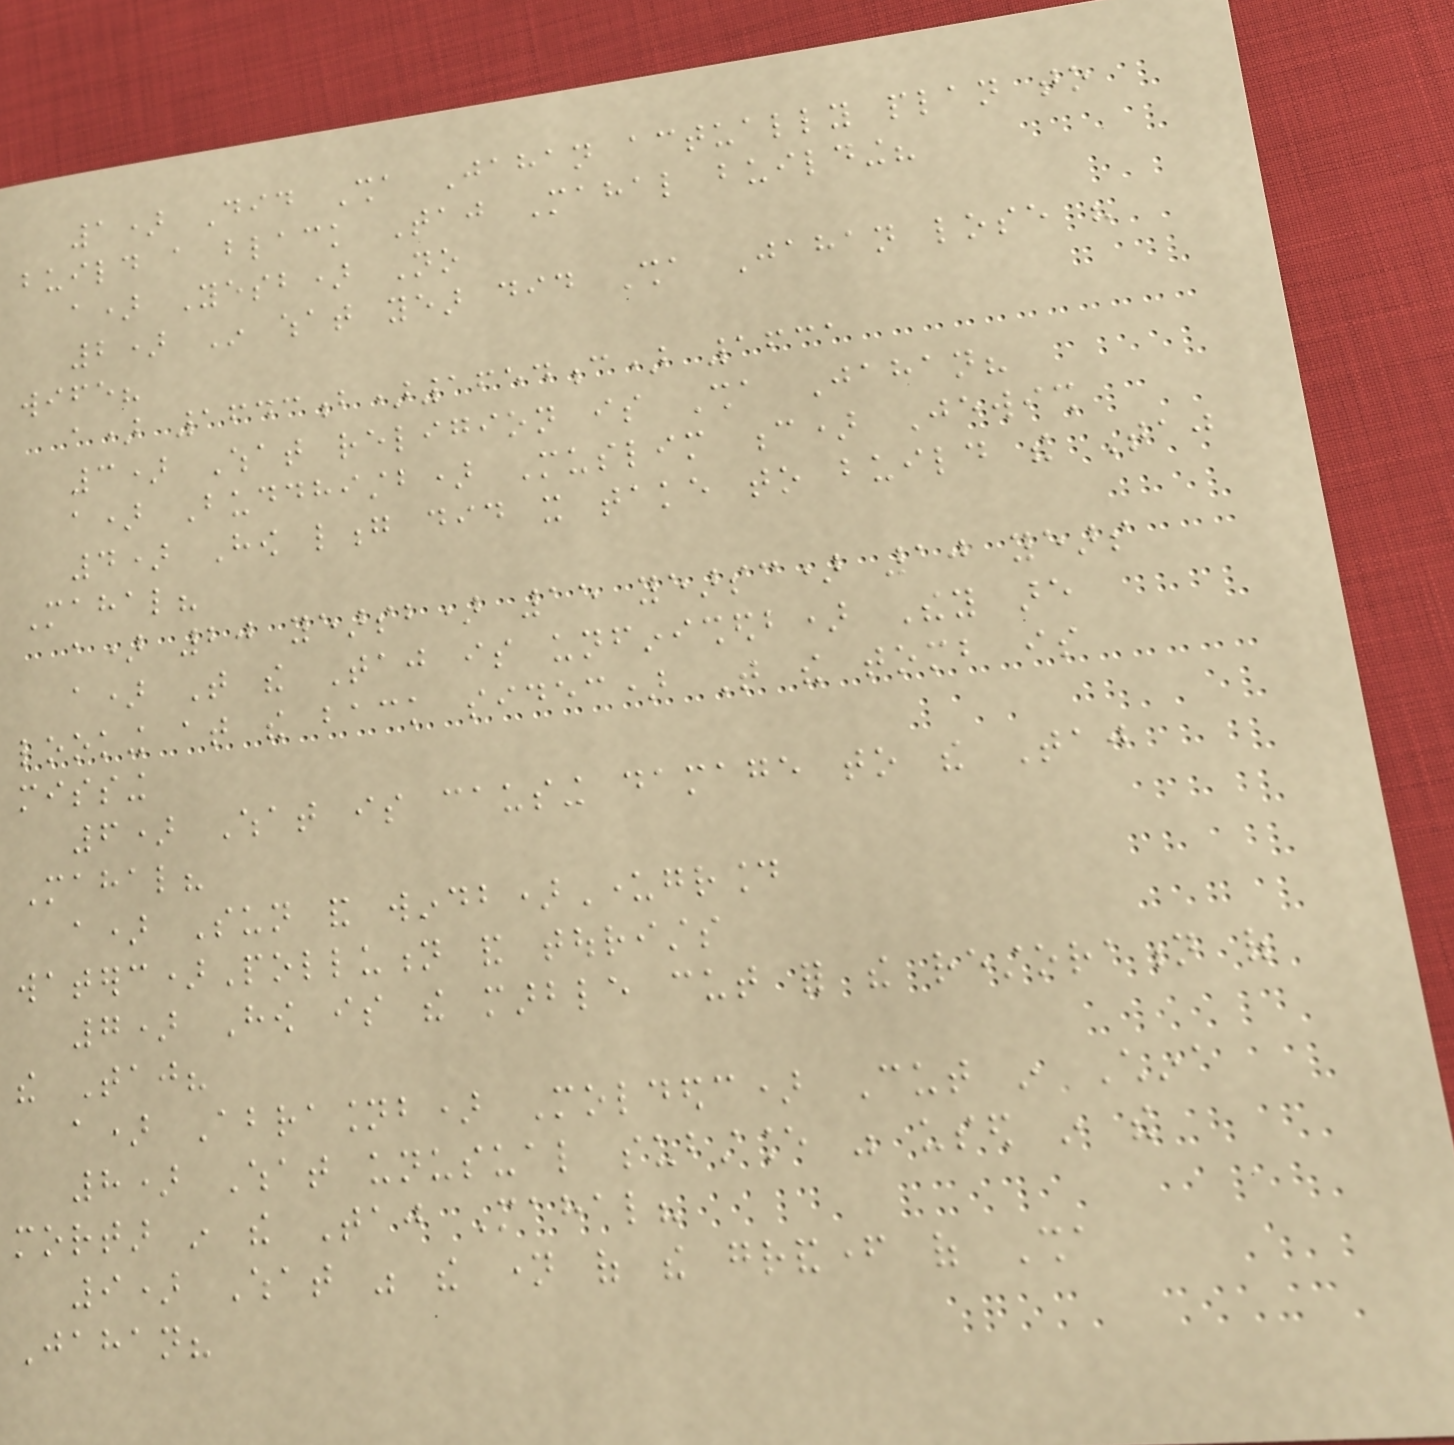1) Did Sha Jahan actually plan to
build a black Taj Mahal building?
a) Yesb) No
2) In what year did Sha Jahan lose his
wife?
a) 1643b)1654c) 1631
3) What religion is Sha Jahan?
a) Buddhistb) Muslim c) Jewish
4) How long did it take to build the Taj
Mahal?
a) 20 yearsb) 15 yearsc) 10 years
a) That the Taj is unfinishedb) They are
looking at the back sidec) That the tomb is
missing
6) What is causing damage to the Taj
Mahal?
a) Sun and windb)Underground
waterc)Pollution and tourists
7) How is the marble cut for the restoration of
the Taj?
a) Abrasionb) Moldedc) Cut in China
8) What unusual substance was used in the
mortar in the Taj Mahal?
9) What was the name of the grandfather of Sha
Jahan?
